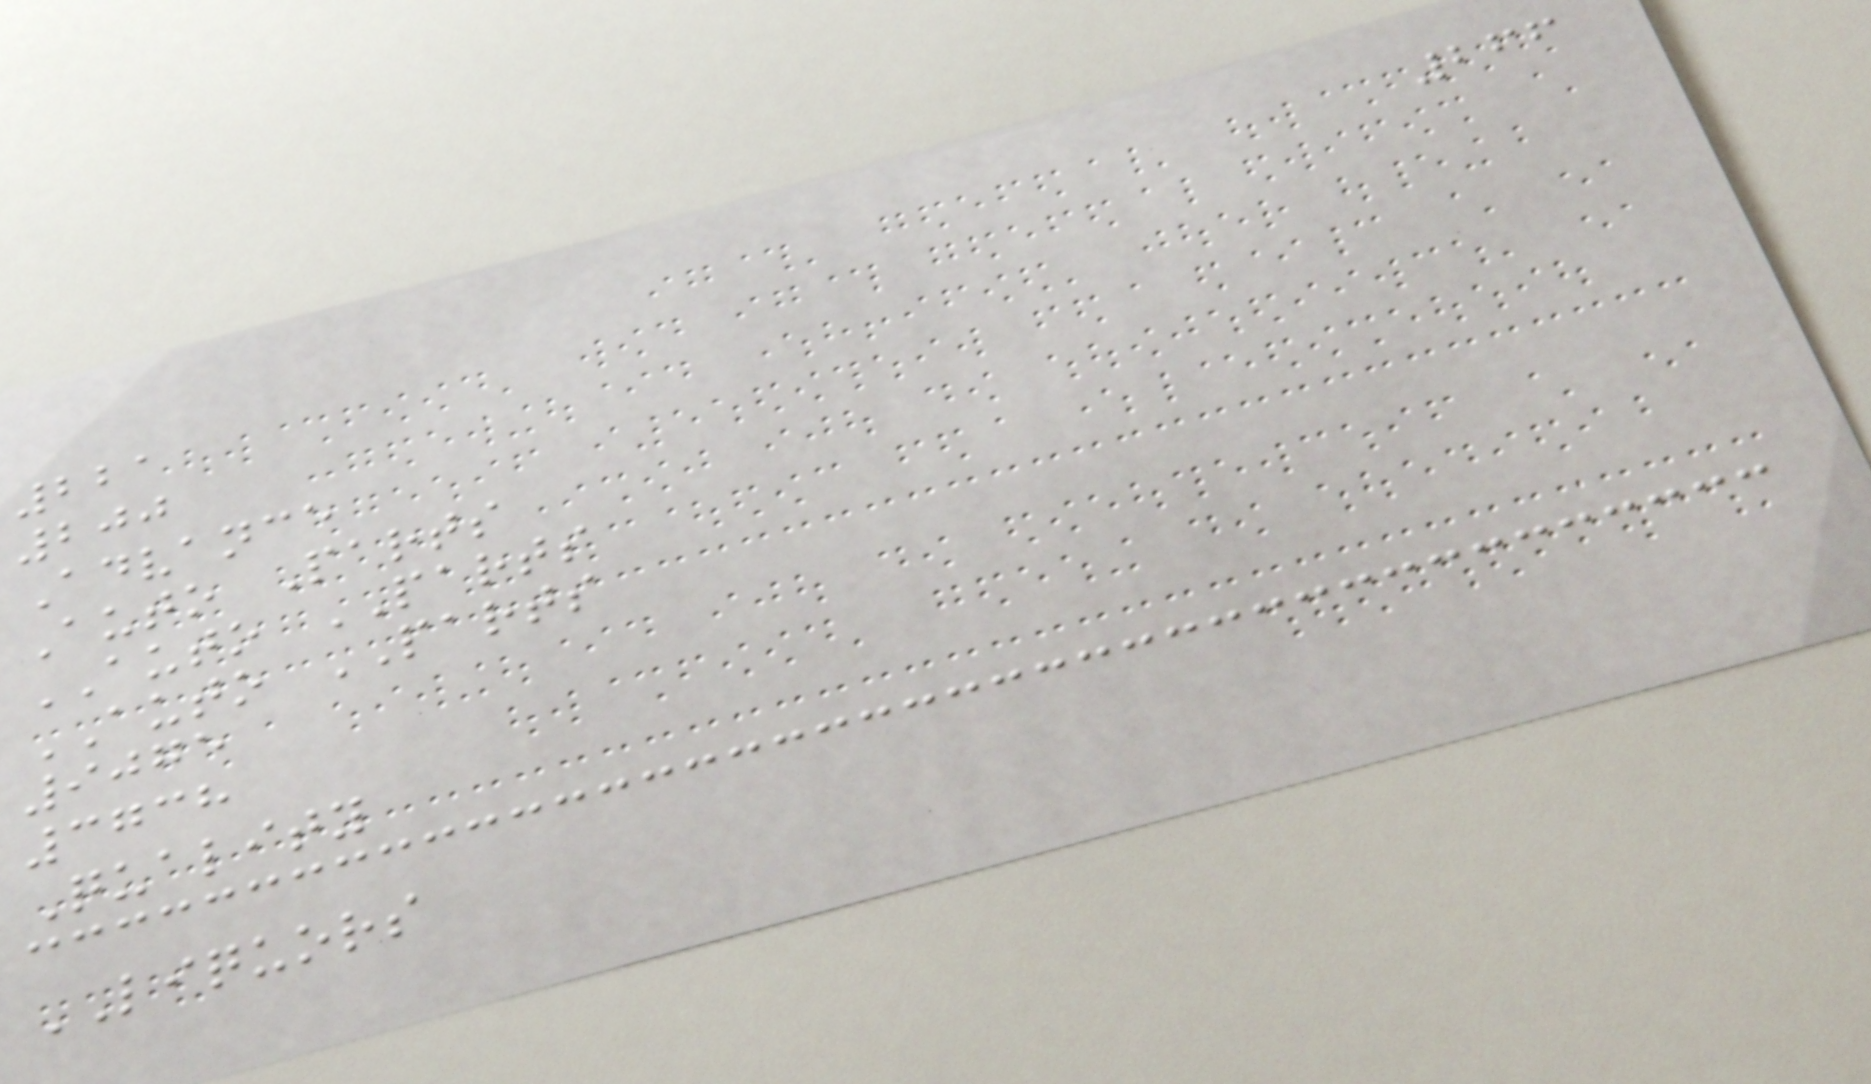266
221
200
Advance
Auto Parts
AUTO PARTS
AUTO PARTS
9075
3738
Quality
LIQUORS
